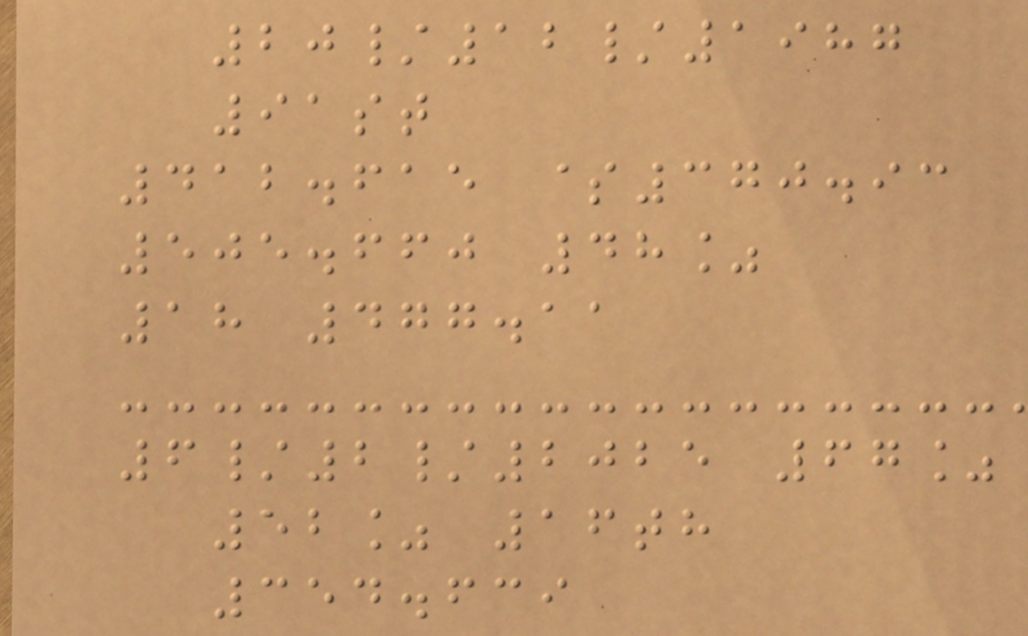20/12/1987
91st
412.615 $370.93
505.660 48%
18 477.11
6/2/2025 67%
52% 16th
354.639
